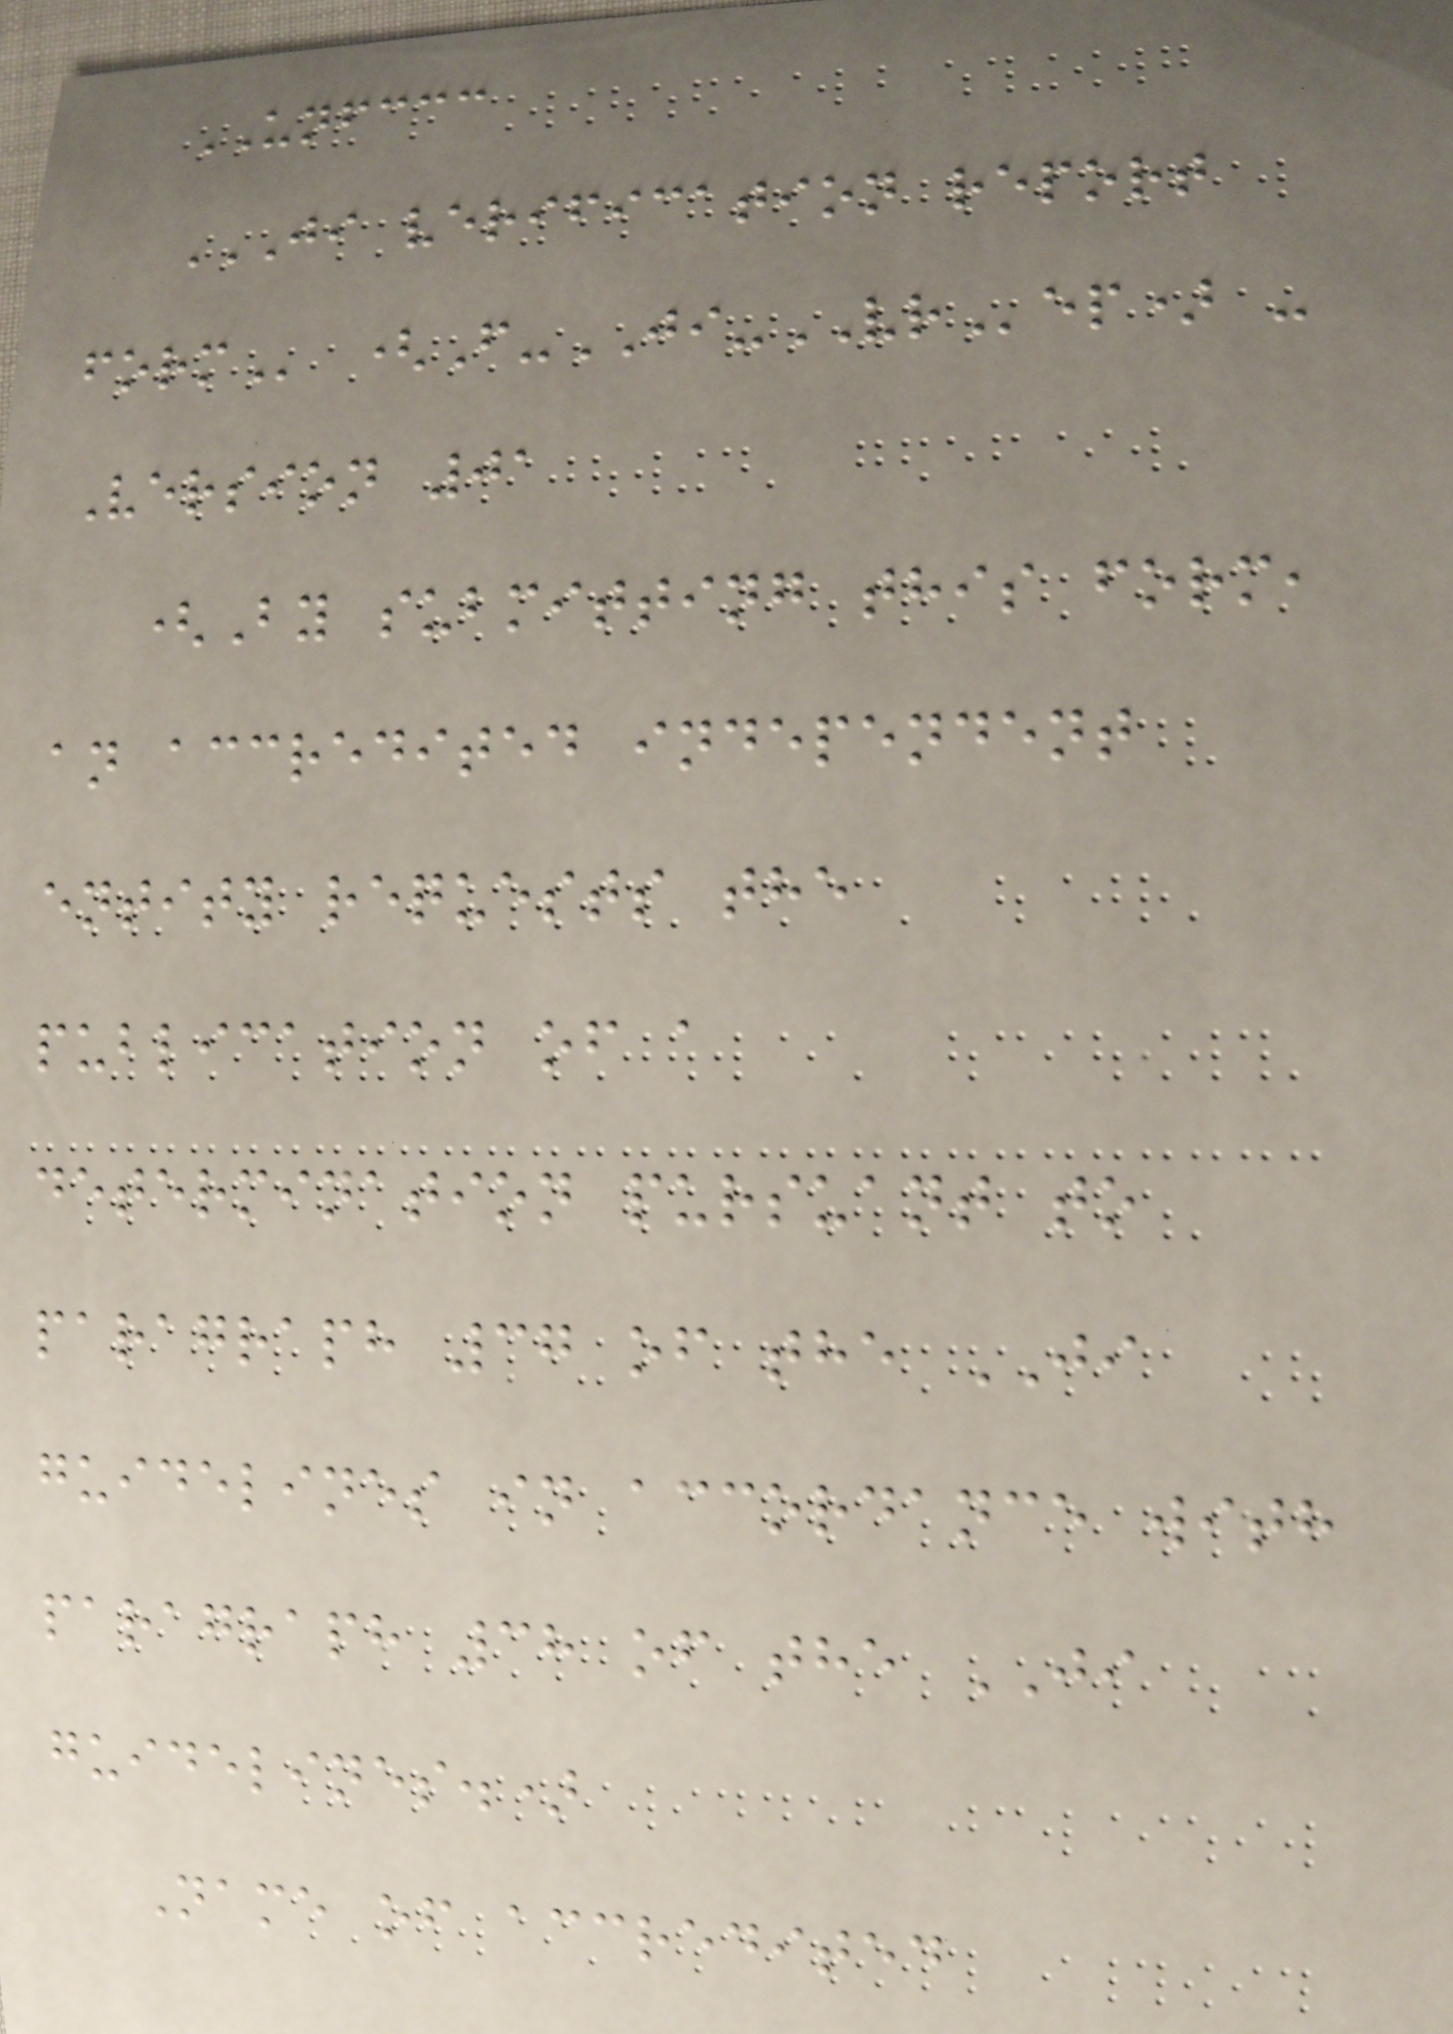UNFCCC
JI VERIFICATION REPORT
FORM (F-JI-VRep) -
Version 01
(By submitting this form,
an accredited independent
entity requests the
publication of a
determination pursuant to
paragraph 37 of the JI
guidelines in accordance with
paragraph 38 of the JI
guidelines.)
Name of accredited
